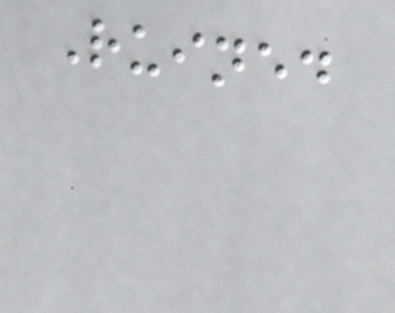Ruined
